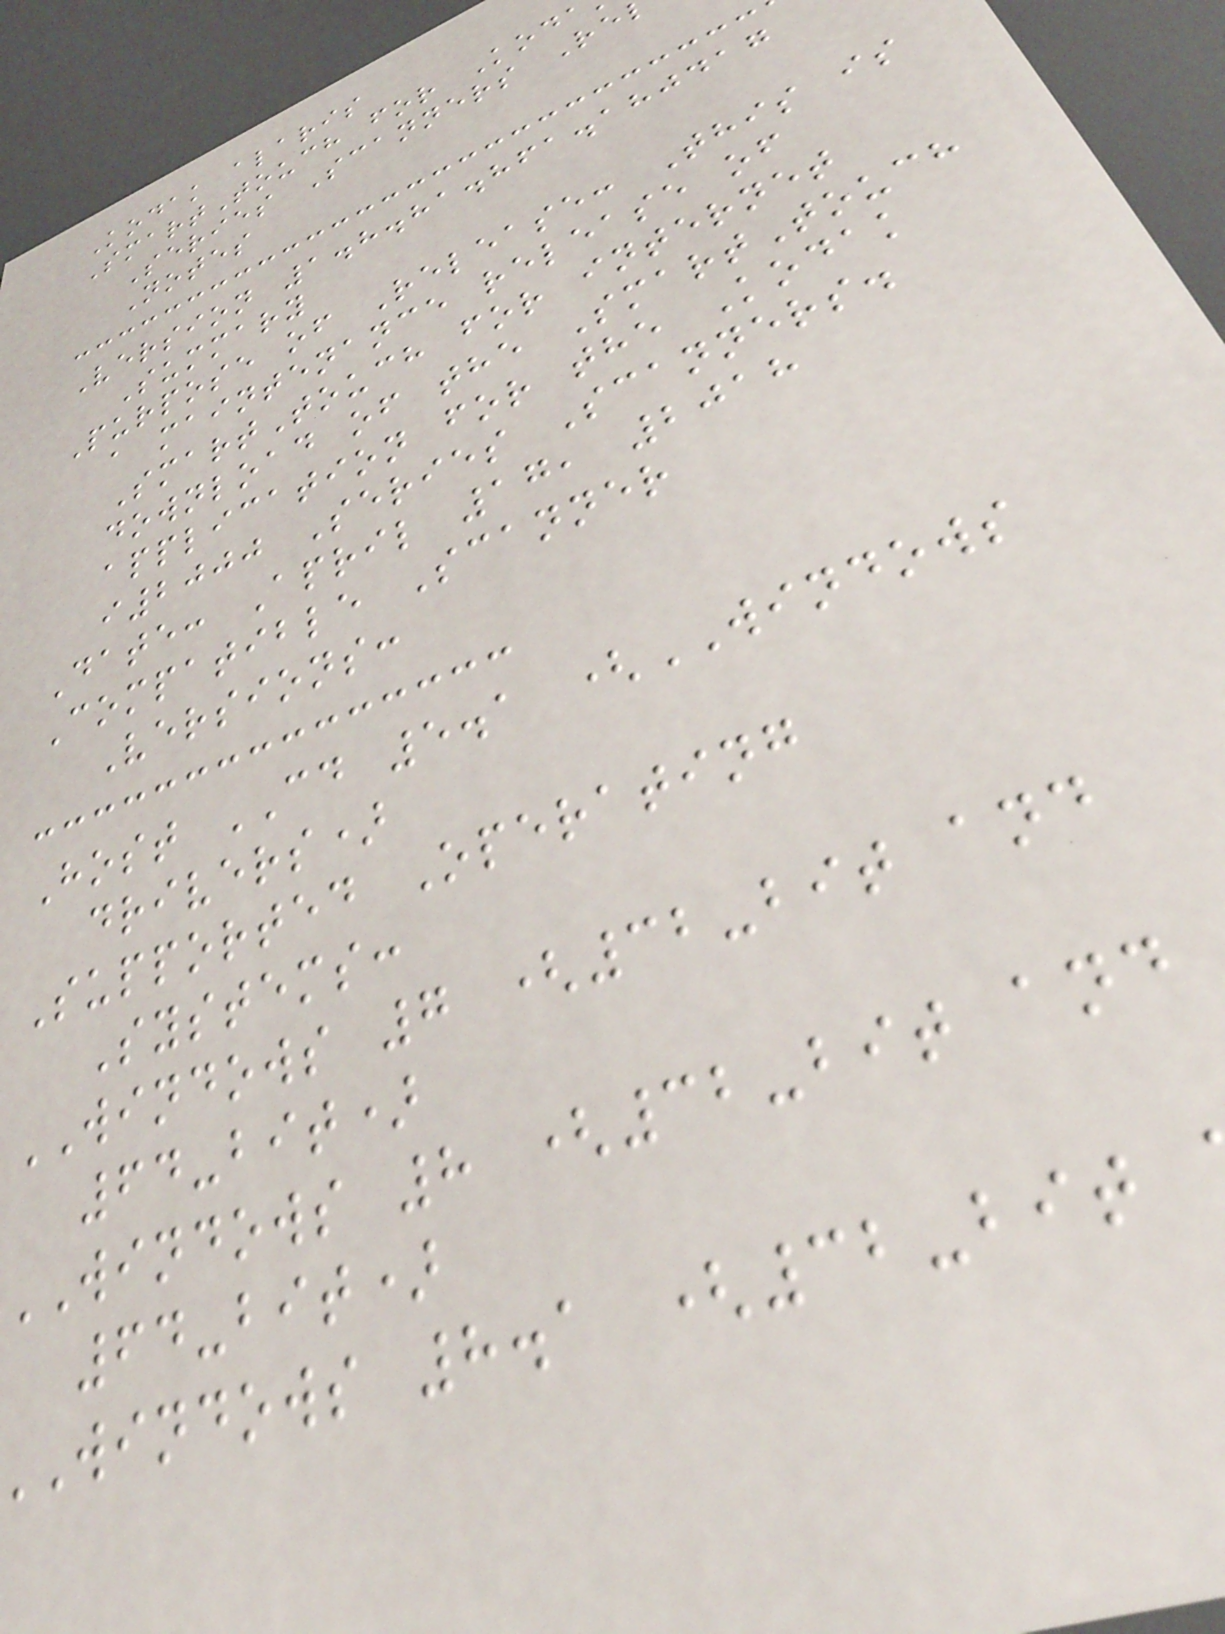Kodak alaris
SmartTouch for Kod
Series Scanners Re
Notes
Version 1.8.81.861.180417
Summary
Purpose of Release: This is
a maintenance release of
SmartTouch for internet
download of the SmartTouch
application for the Kodak
i2000 Series Scanners.
Date: April 17, 2018
Compatible Scanner
Versions:
Host CD 5.1 (WINDOWS
drivers)
Supported Operating
Systems:
WINDOWS 7 (32-bit and
64-bit)
WINDOWS 8 (32-bit and
64-bit)
windows 8.1 (32-bit
